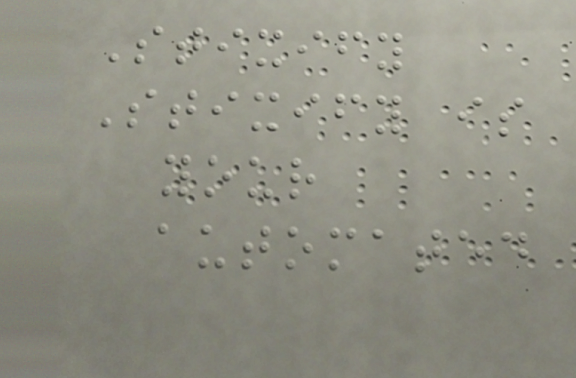Stixify
Stixify is
your
automated
